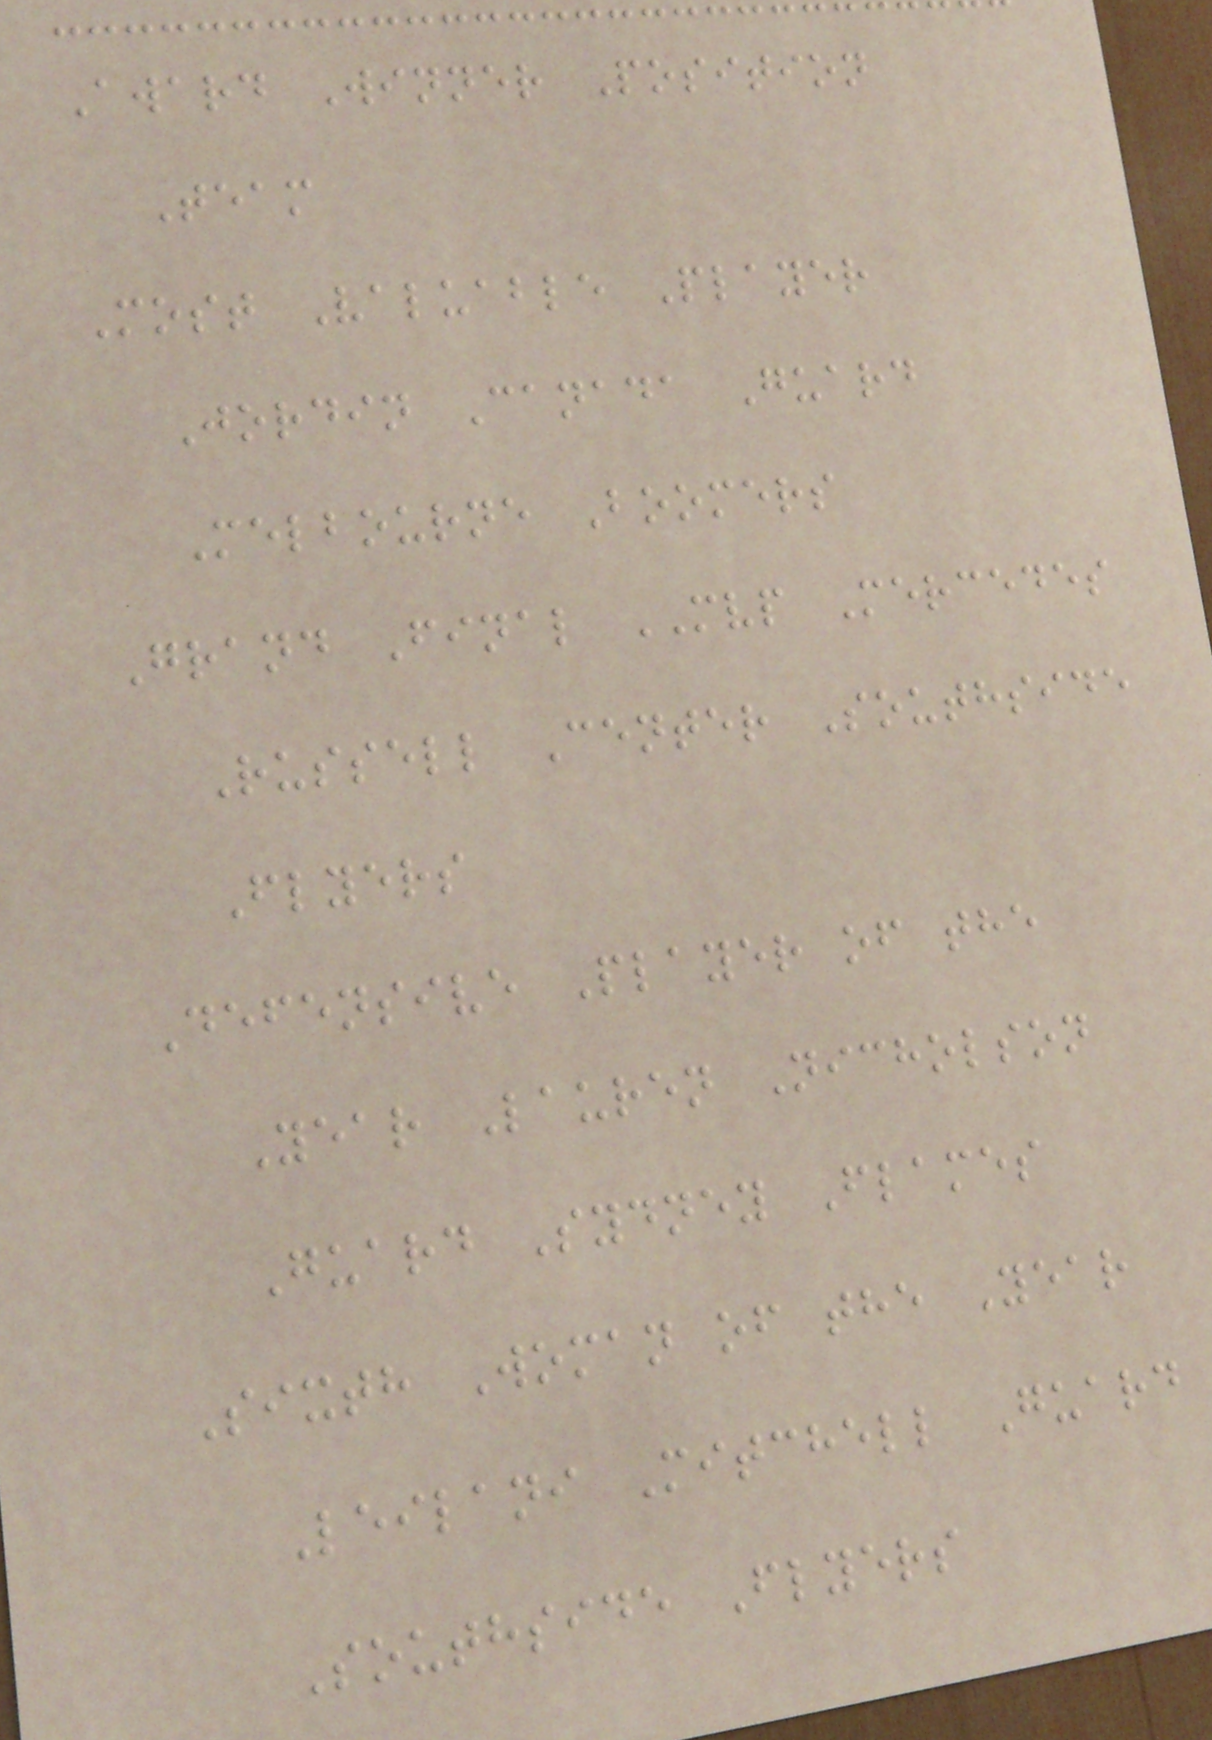Award Winner Position
Team
Most Valuable Player
Jordin Canada Guard
Melbourne Boomers
Grand Final MVP Mercedes
Russell Center Southside
Flyers
Defensive Player of the
Year Lauren Nicholson
Guard Sydney Flames
Sixth Woman of the Year
Leilani Mitchell Guard
Southside Flyers
